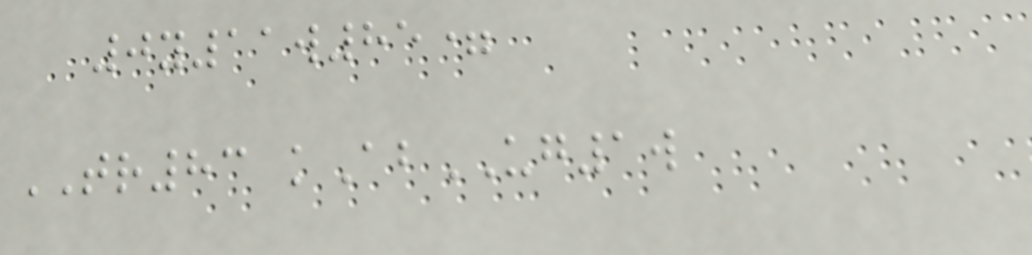0y11w85=
TR83 kAbUG1w
